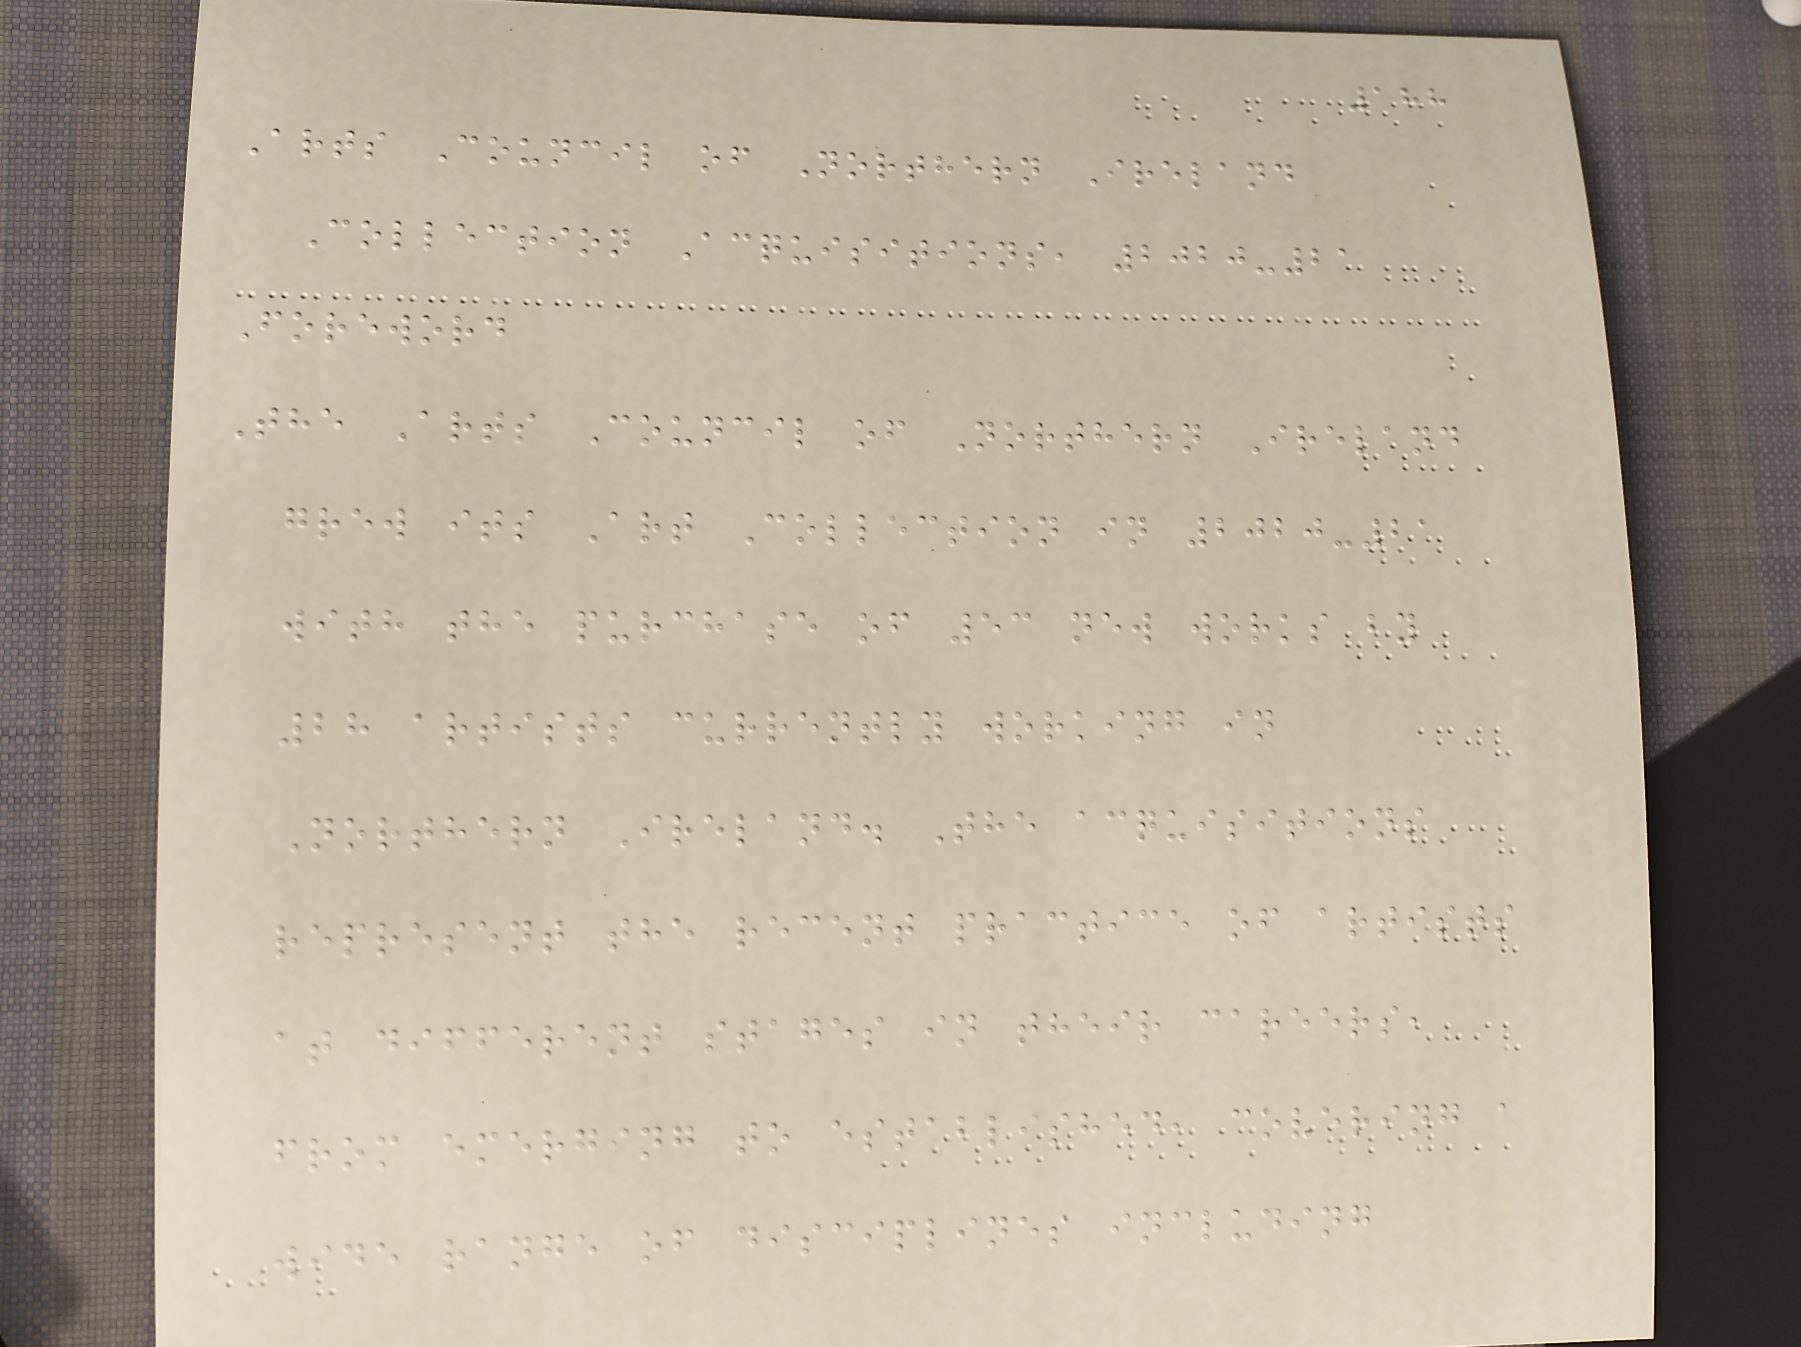188
Arts Council of Northern Ireland
Collection Acquisitions, 2020-21
Foreword
The Arts Council of Northern Ireland
grew its Art Collection in 2020-21
with the purchase of 53 new works by
28 artists currently working in
Northern Ireland. The acquisitions
represent the recent practice of artists
at different stages in their careers,
from emerging to established, covering a
wide range of disciplines including
